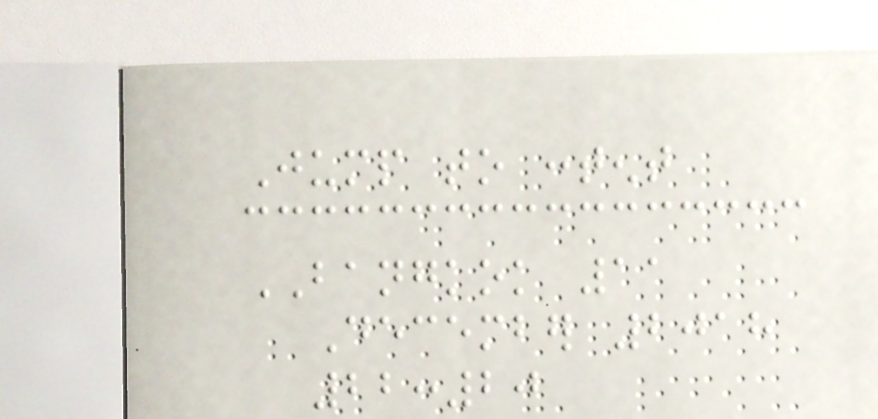Jump to content
BANGKOK 11
December 2018
22:20
